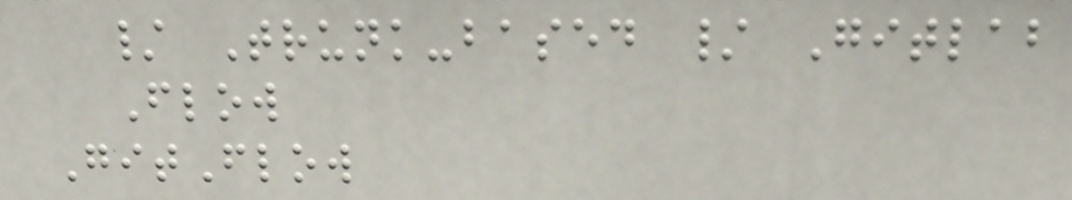/ Trunk-based / Gitlab
Flow
GitFlow
